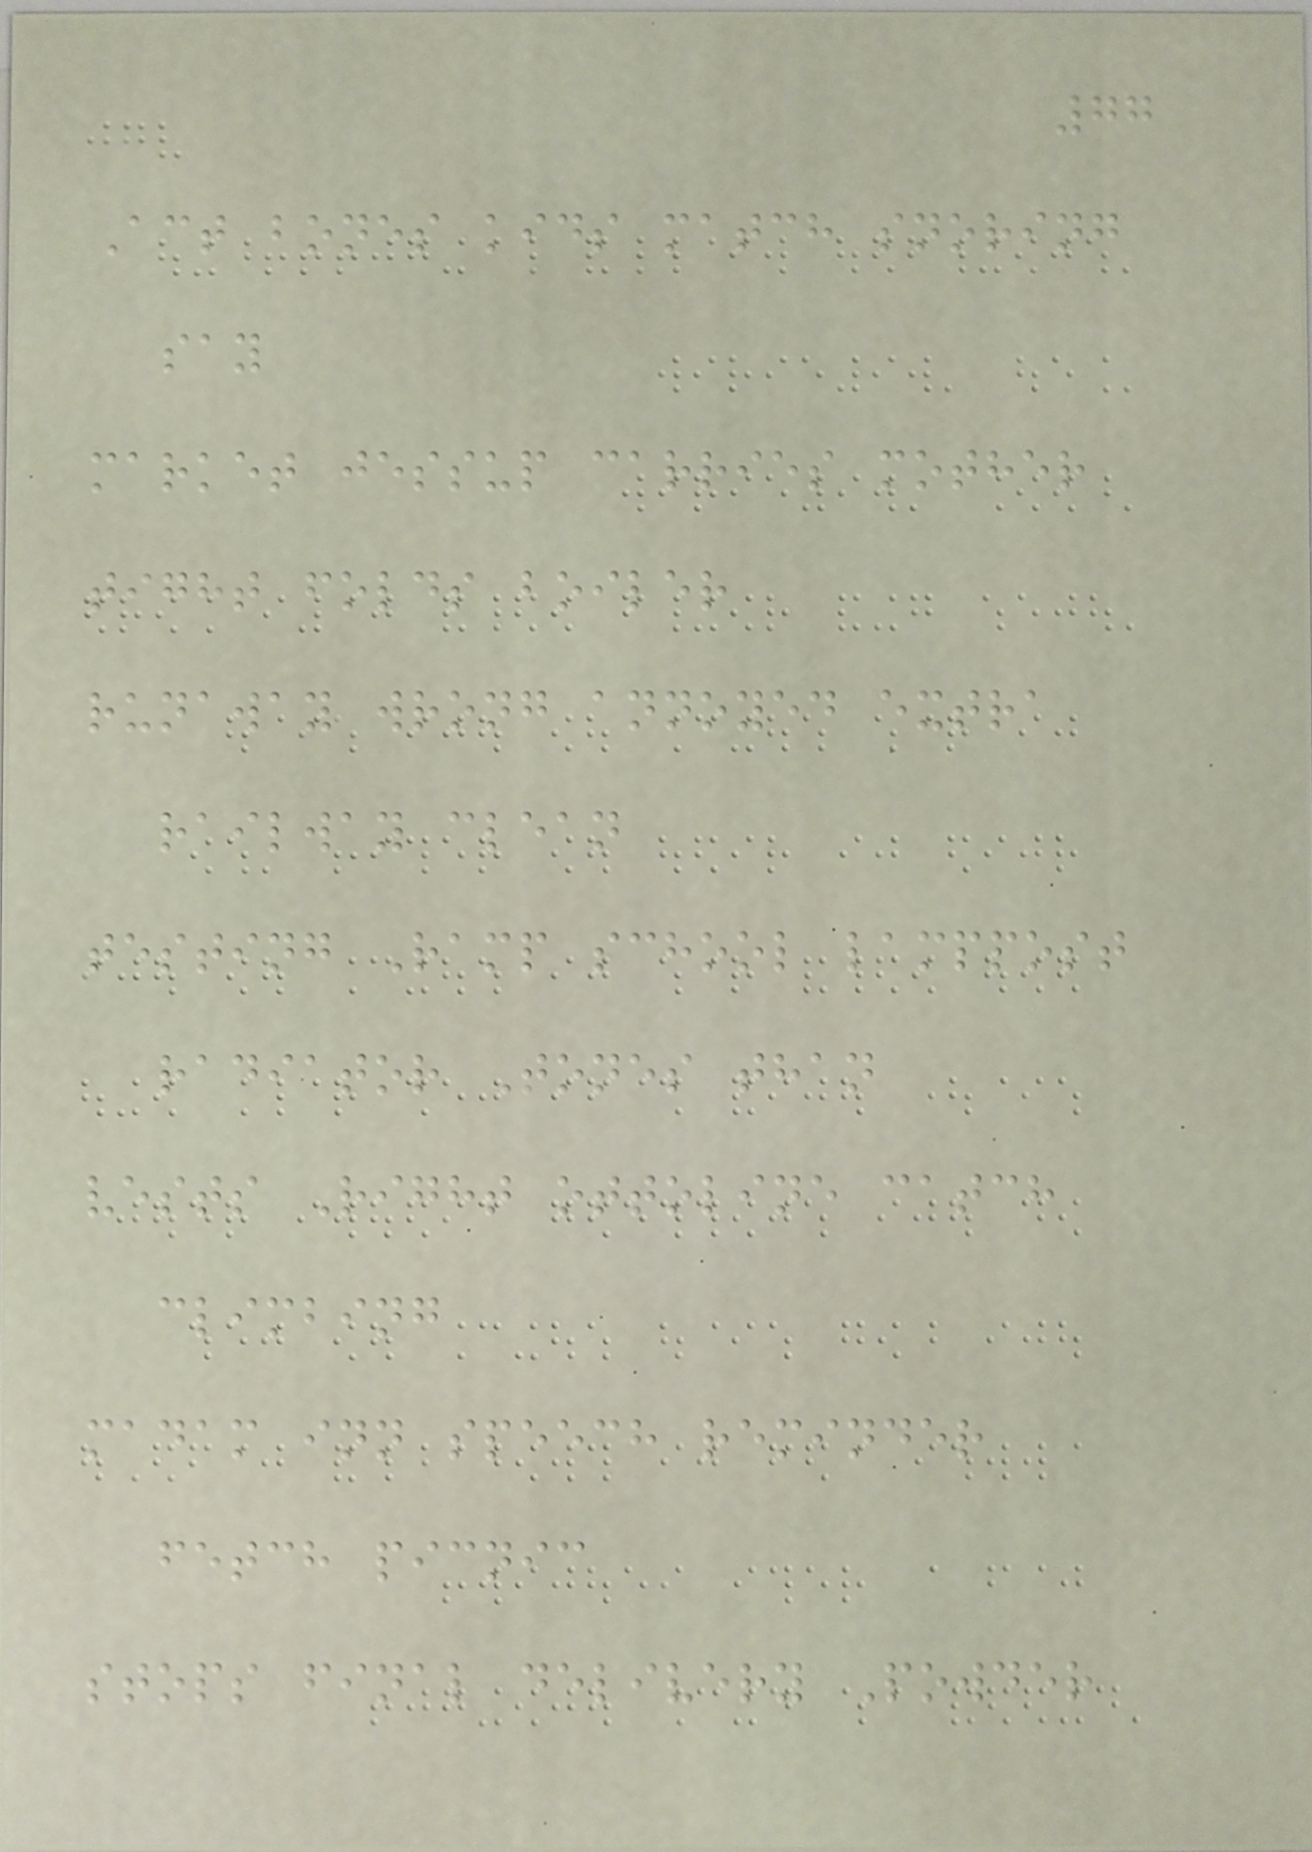77
Act bones kids match snoring
say
market jessup carries mother
tight folds boiler
runaway wrong annoyed extra
railway clean
testing Ramp school lamppost
radiator Tones than
vests Right ottoline catch
climbing
madam inn speech reminder
fetch picnic
stops final delivery Powder
